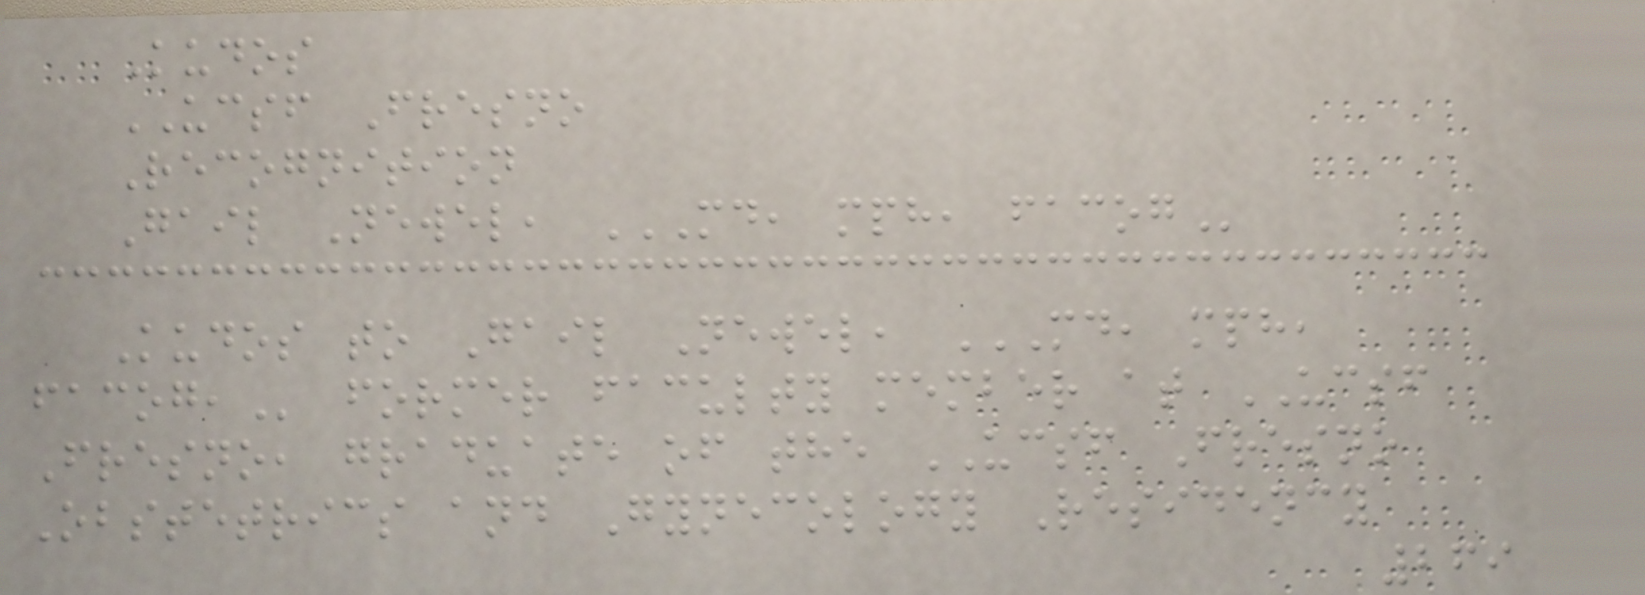Kudos
UCSF Fresno
Recognition
Gail Newel, MD, MPH, FACOG
Kudos to Gail Newel, MD, MPH,
FACOG, former faculty member at UCSF
Fresno, graduate of the UCSF Fresno
Obstetrics and Gynecology Residency
269
